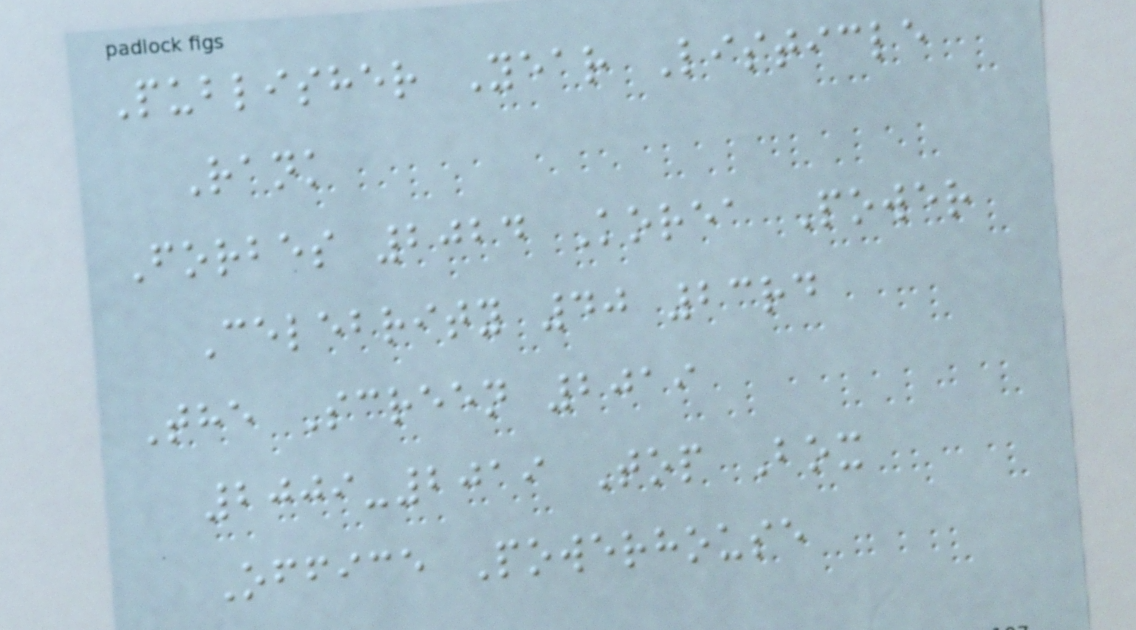Publisher Year Listicle
Rank
Forbes 2024 Korea Power
Celebrity 40 23rd
The Screen 2019
2009-2019 Top Box
Office Powerhouse
